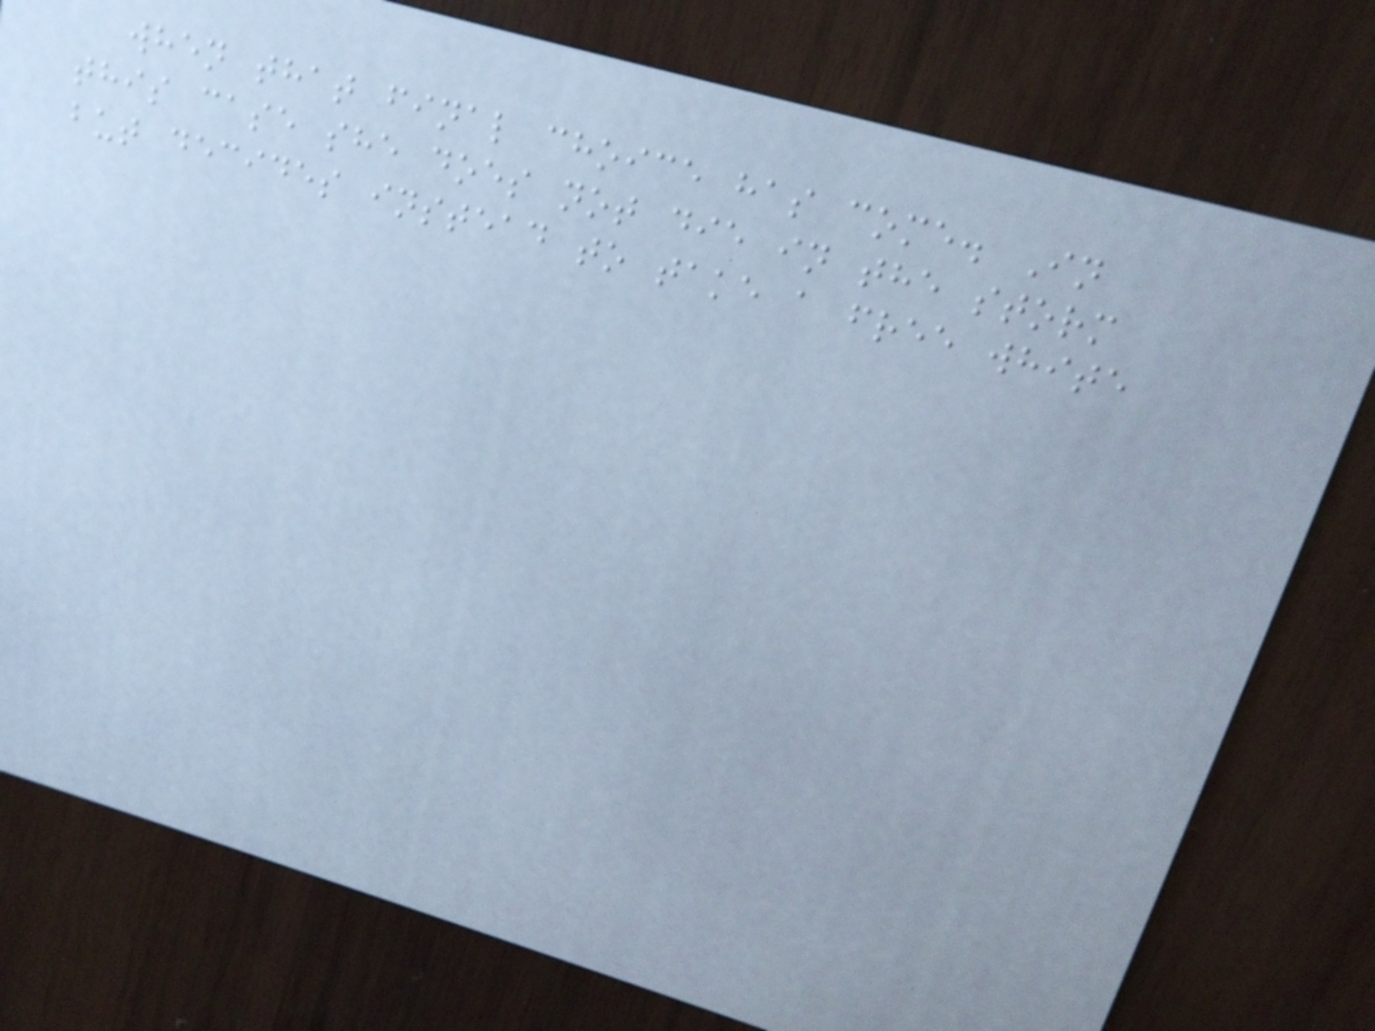when that final choice has come. In
this case she does not die in the storm
but decides instead to take a free white
